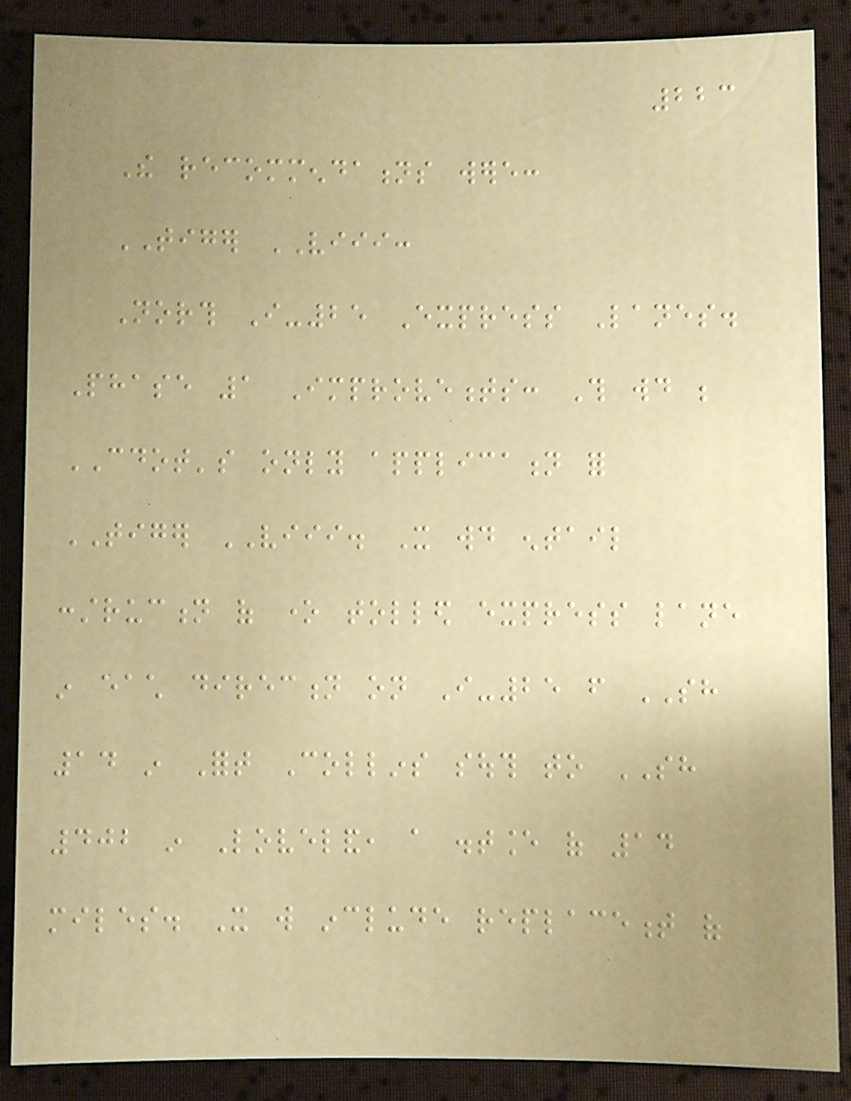223
The recommendations were:
TIGER VIII:
North I-25 Express Lanes.
Phase 1 Improvements: This would be
CDOT's only application for
TIGER VIII. It would entail
construction of one tolled express lane
in each direction on I-25 from SH
14 in Fort Collins south to SH
402 in Loveland, a distance of 14
miles. It will include replacement of
